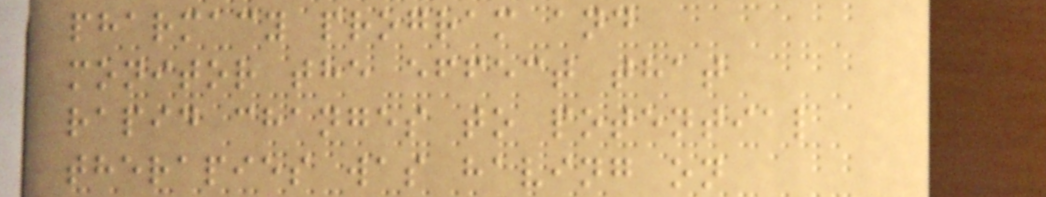pharmacy program and
monitor the effect that
rapid changes to potential
therapies was having on
